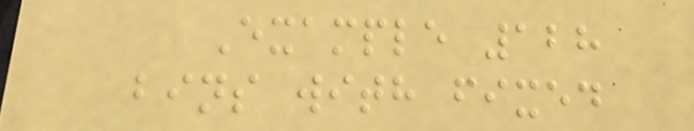Example 128
bins with fixed
